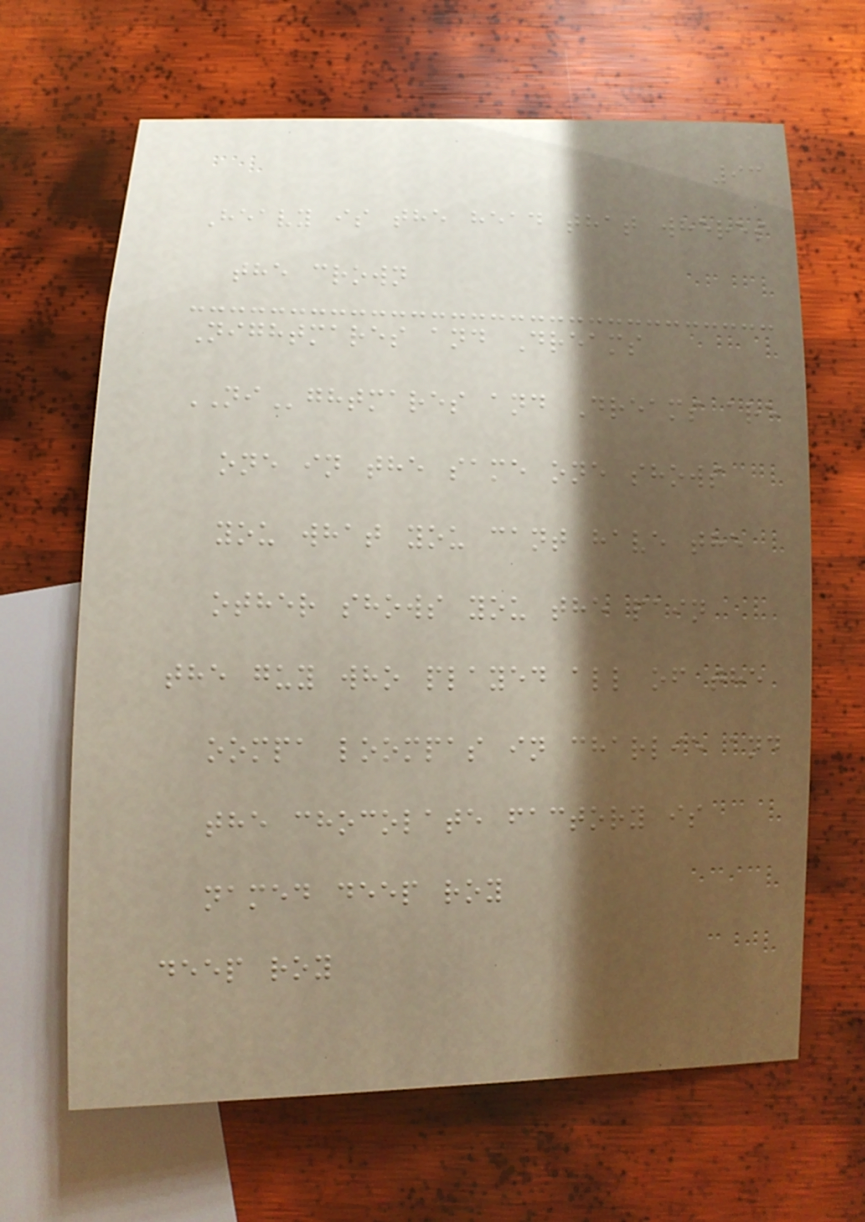93
Heavy is the head that wheres
the crown
Nightmares and Dreams
NIghtmares and Dreams are
one in the same one shows
you what you cant have the
other shows you the pain
the guy who played all of the
oompa loompas in charlie and
the chocolate factory is
named deep roy
deep roy
